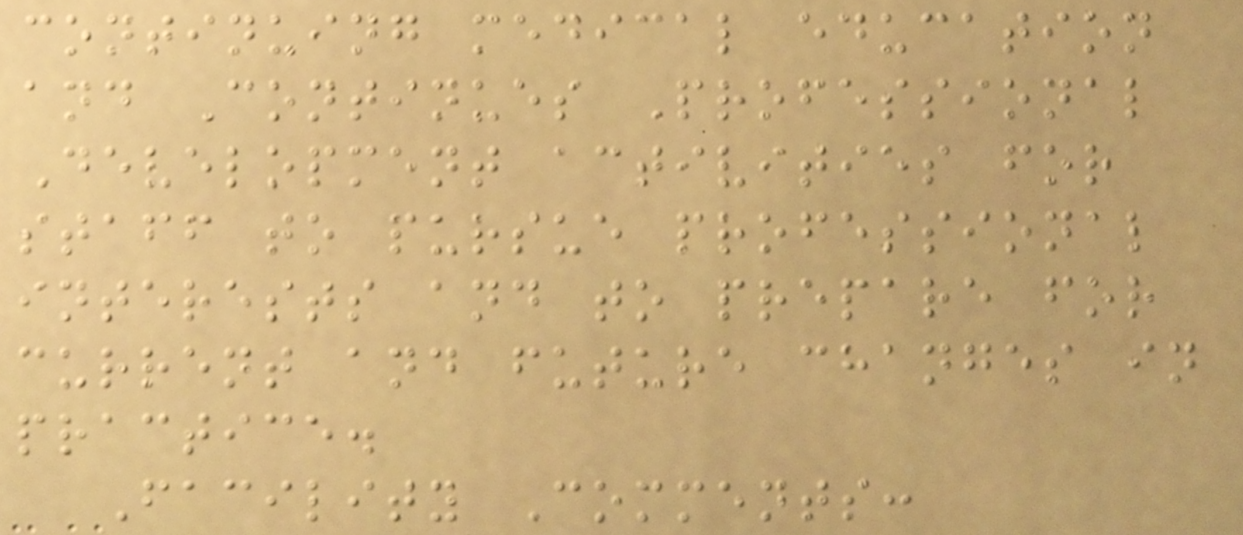continuing medical education
and Continues Professional
Development activities for
staff to pursue professional
interests and to prepare for
current and future changes in
practice.
Facility Comments:
